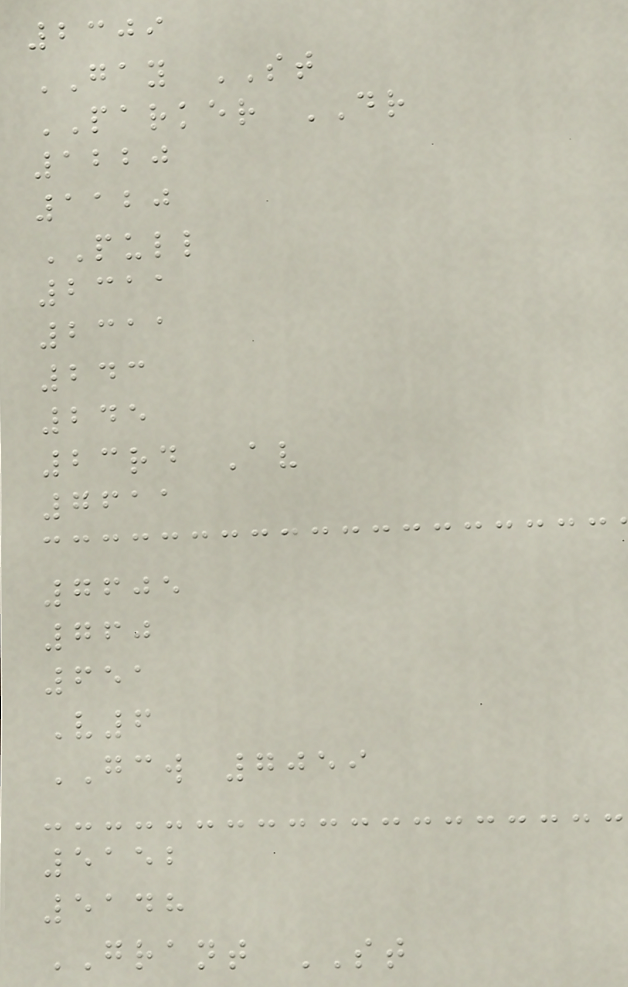2309
GAY ST
PARKER DR
1220
1120
PULL
2311
2311
243
245
23rd Av
7611
7605
760
651
V6
GCW 7059
5152
5148
GRANT ST
